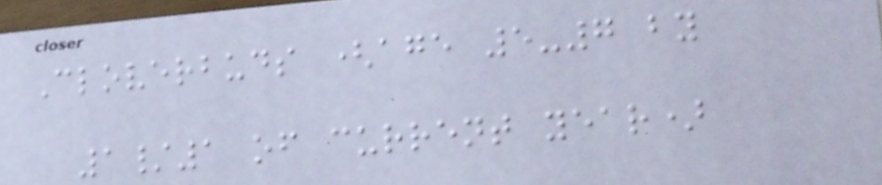Cloverbuds (age 5-7 by
1/1 of current year)
